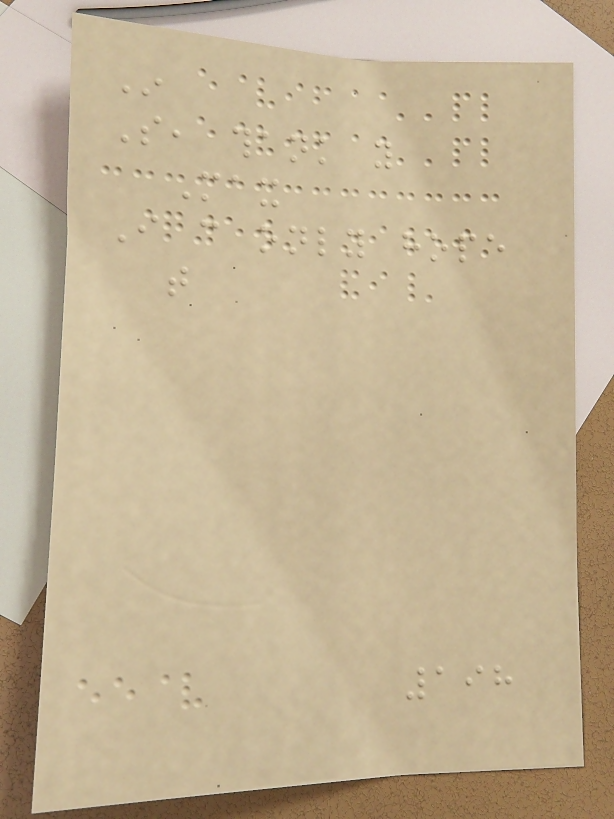In
So, thank you
Max
I can only hope
that
198
